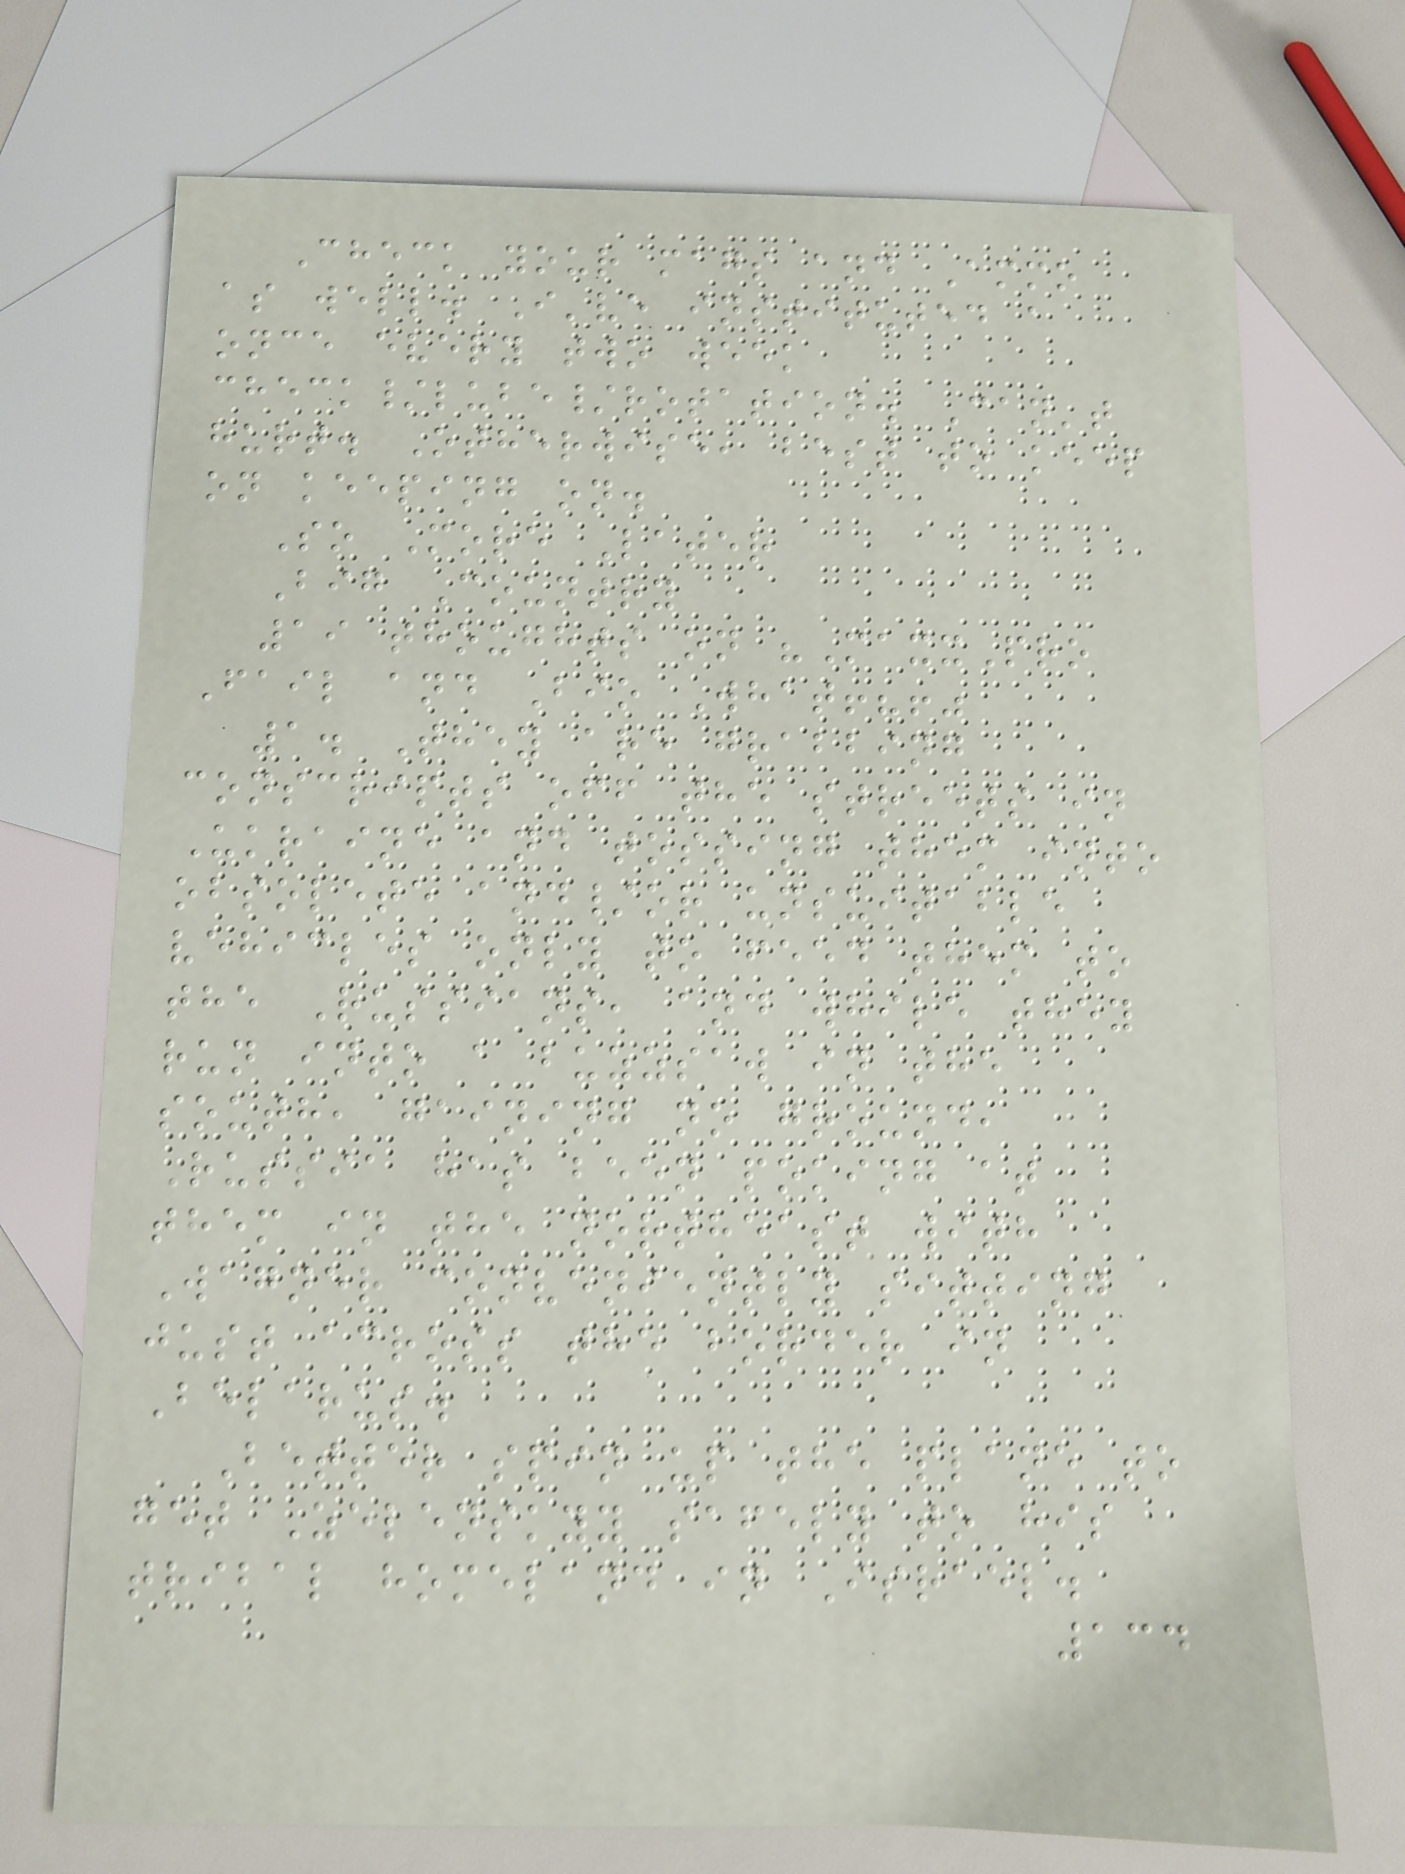Check your mags and Ammo
as well. I've instituted a
once every two week
check/lube/rotation. Can't
hurt. Otherwise, best to keep
on keeping on.
So More Later
Big Country
19 thoughts on "MaxxPro
Fail and Bio What!?!"
1. They are grabbing
conscripts off the streets in
Ukraine and tossing them into
obsolete and/or unsuitable
vehicles only to feed them to
the Russians, and while they
run into a buzzsaw in the
south, gaining no ground,
Russia has been poking at
them in the northeast with
Wagner conveniently sitting
just across the border in
Belarus.
Better spin up the plane to
get Zelenskyy safely to his
tribal homeland in Israel.
134
